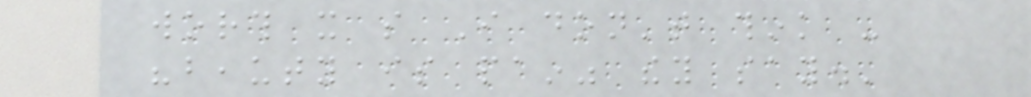worth it so I don't think -
"beauty is pain" they say.'
